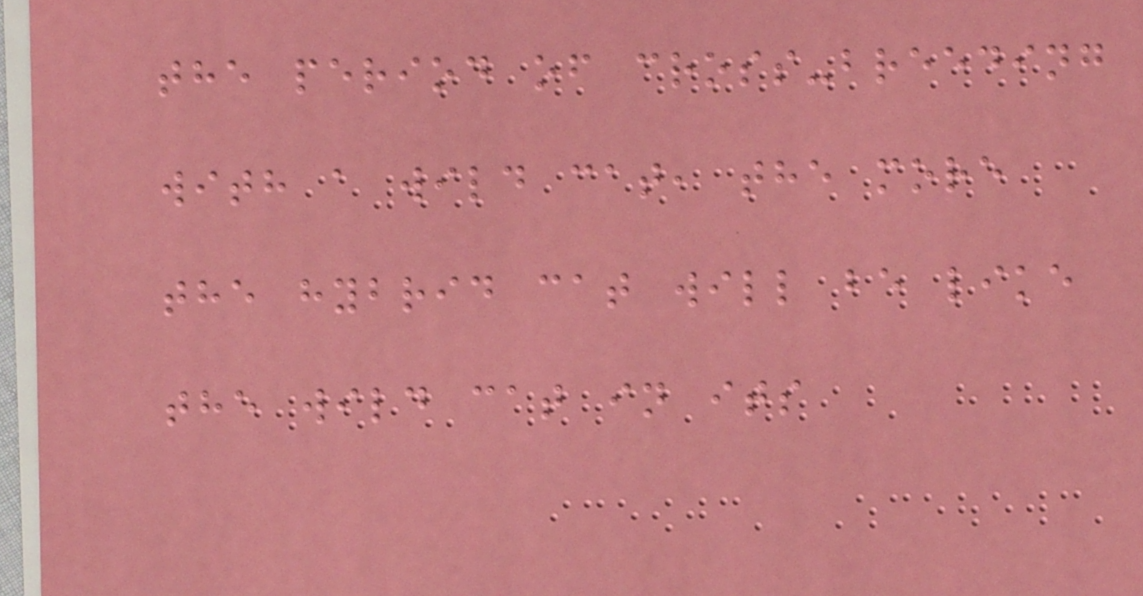the period of cross-breeding
with a wild cat, the more
the hybrid cat will be like
the wild cat in its
